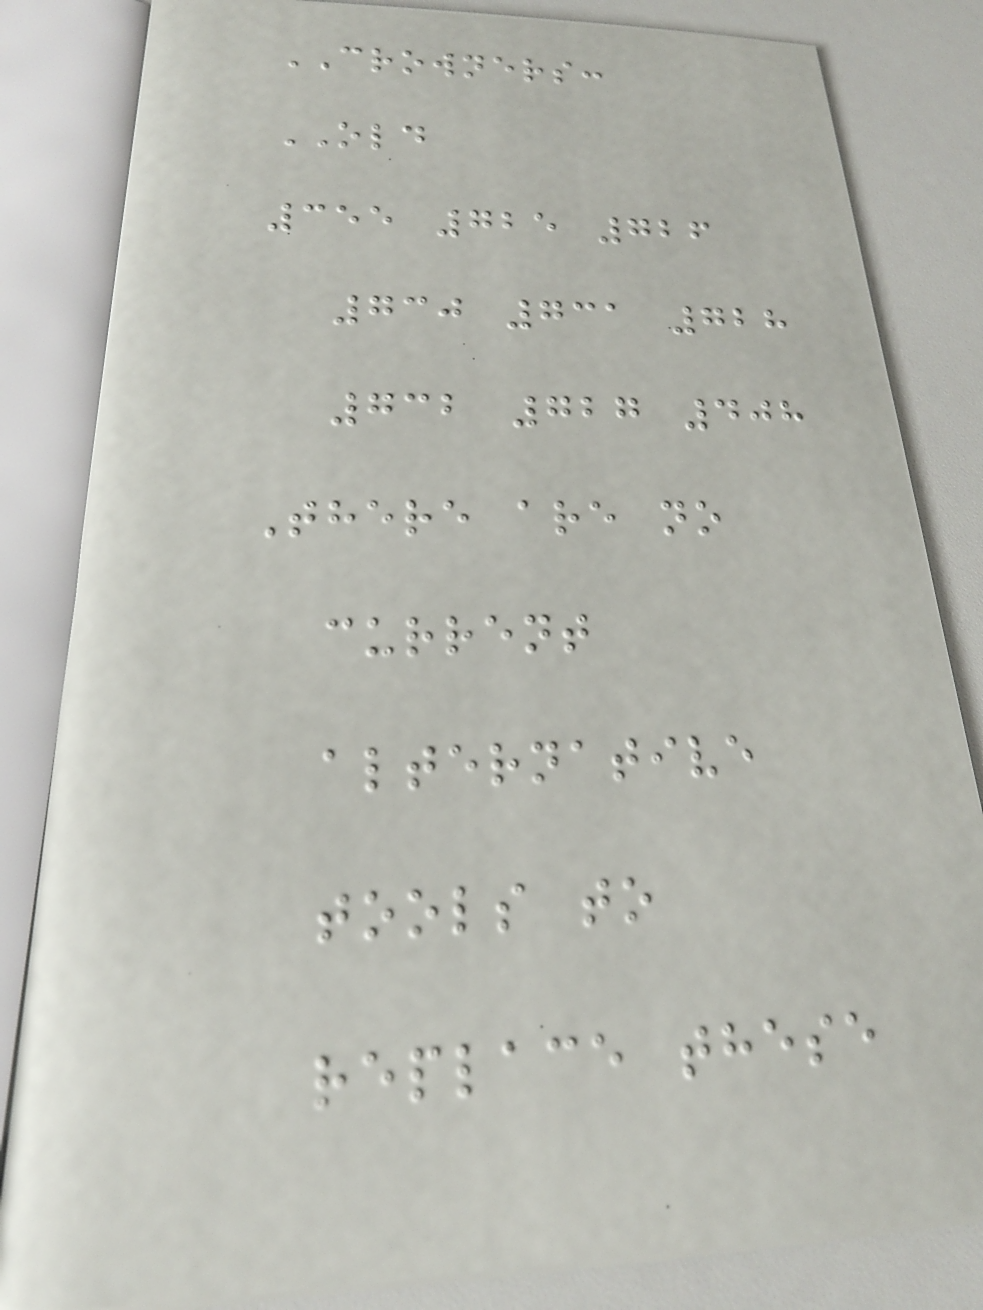CROWNERS:
OLD
355 725 726
730 731 728
732 727 408
There are no
current
alternative
tools to
replace these
